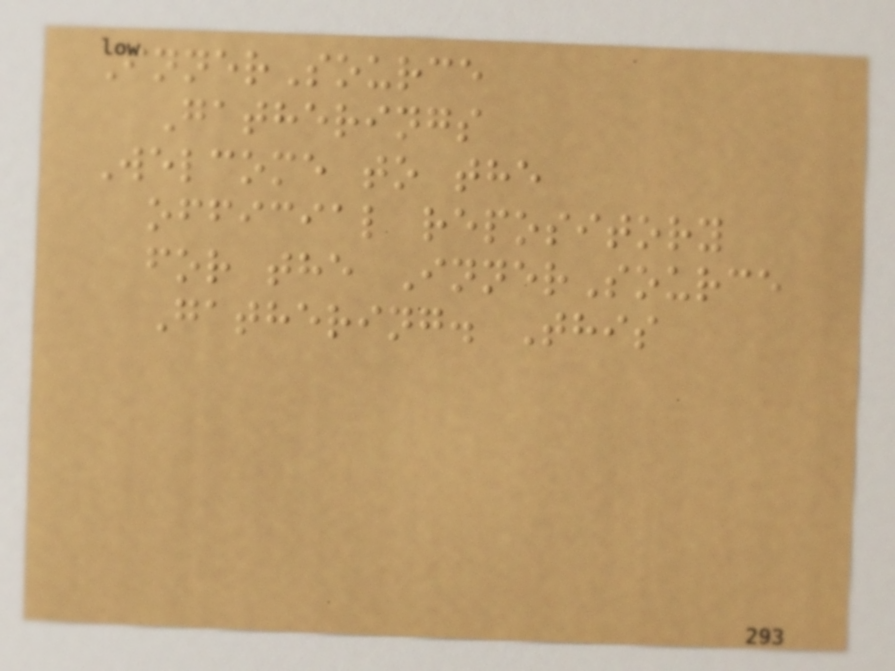InnerSource
Gatherings
Welcome to the
official repository
for the InnerSource
Gathering. This
